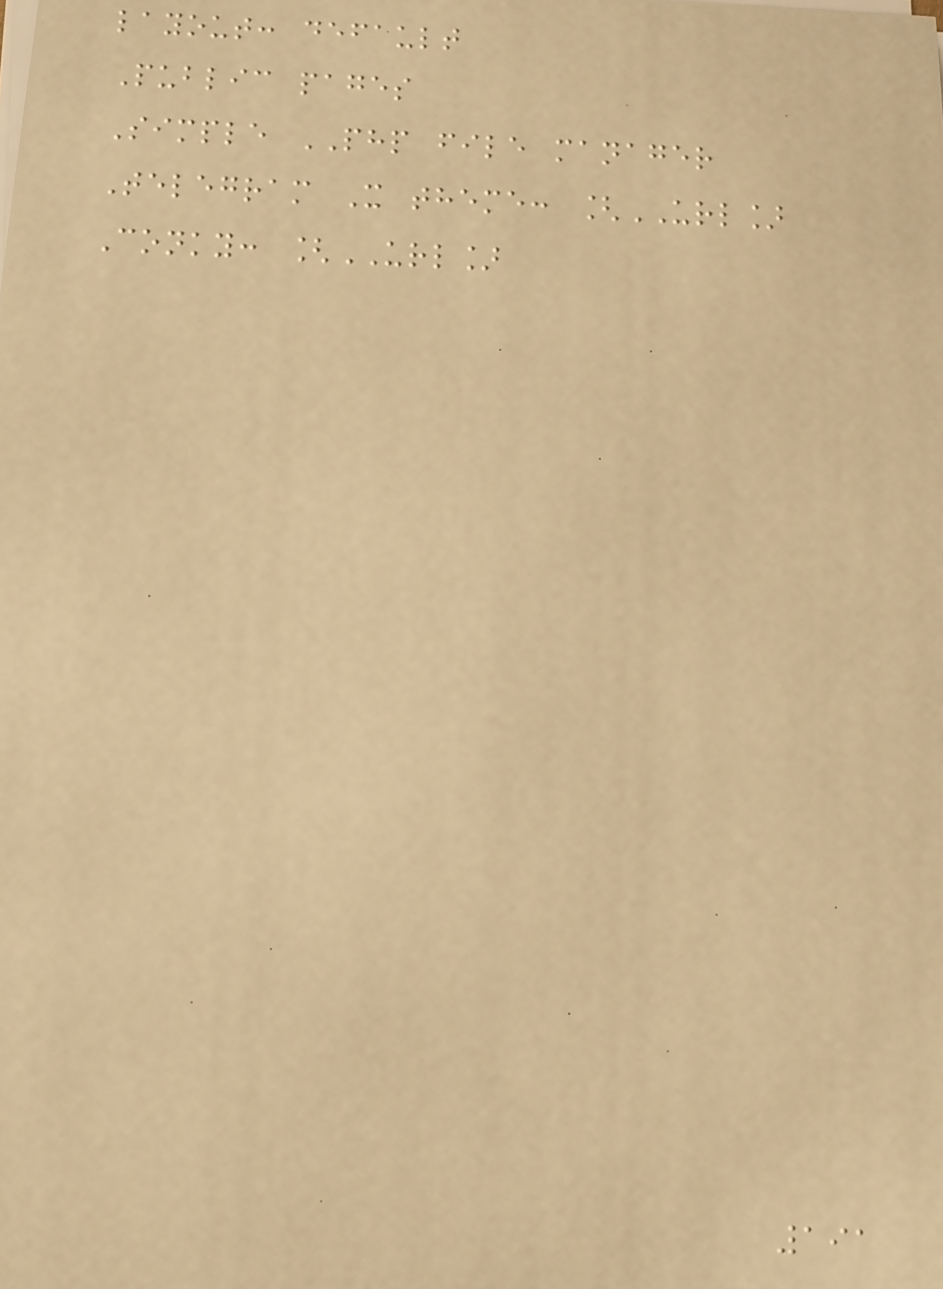layout: default
Public pages
Simple PHP file manager
Telegram X theme: [URL]
Conky: [URL]
191
